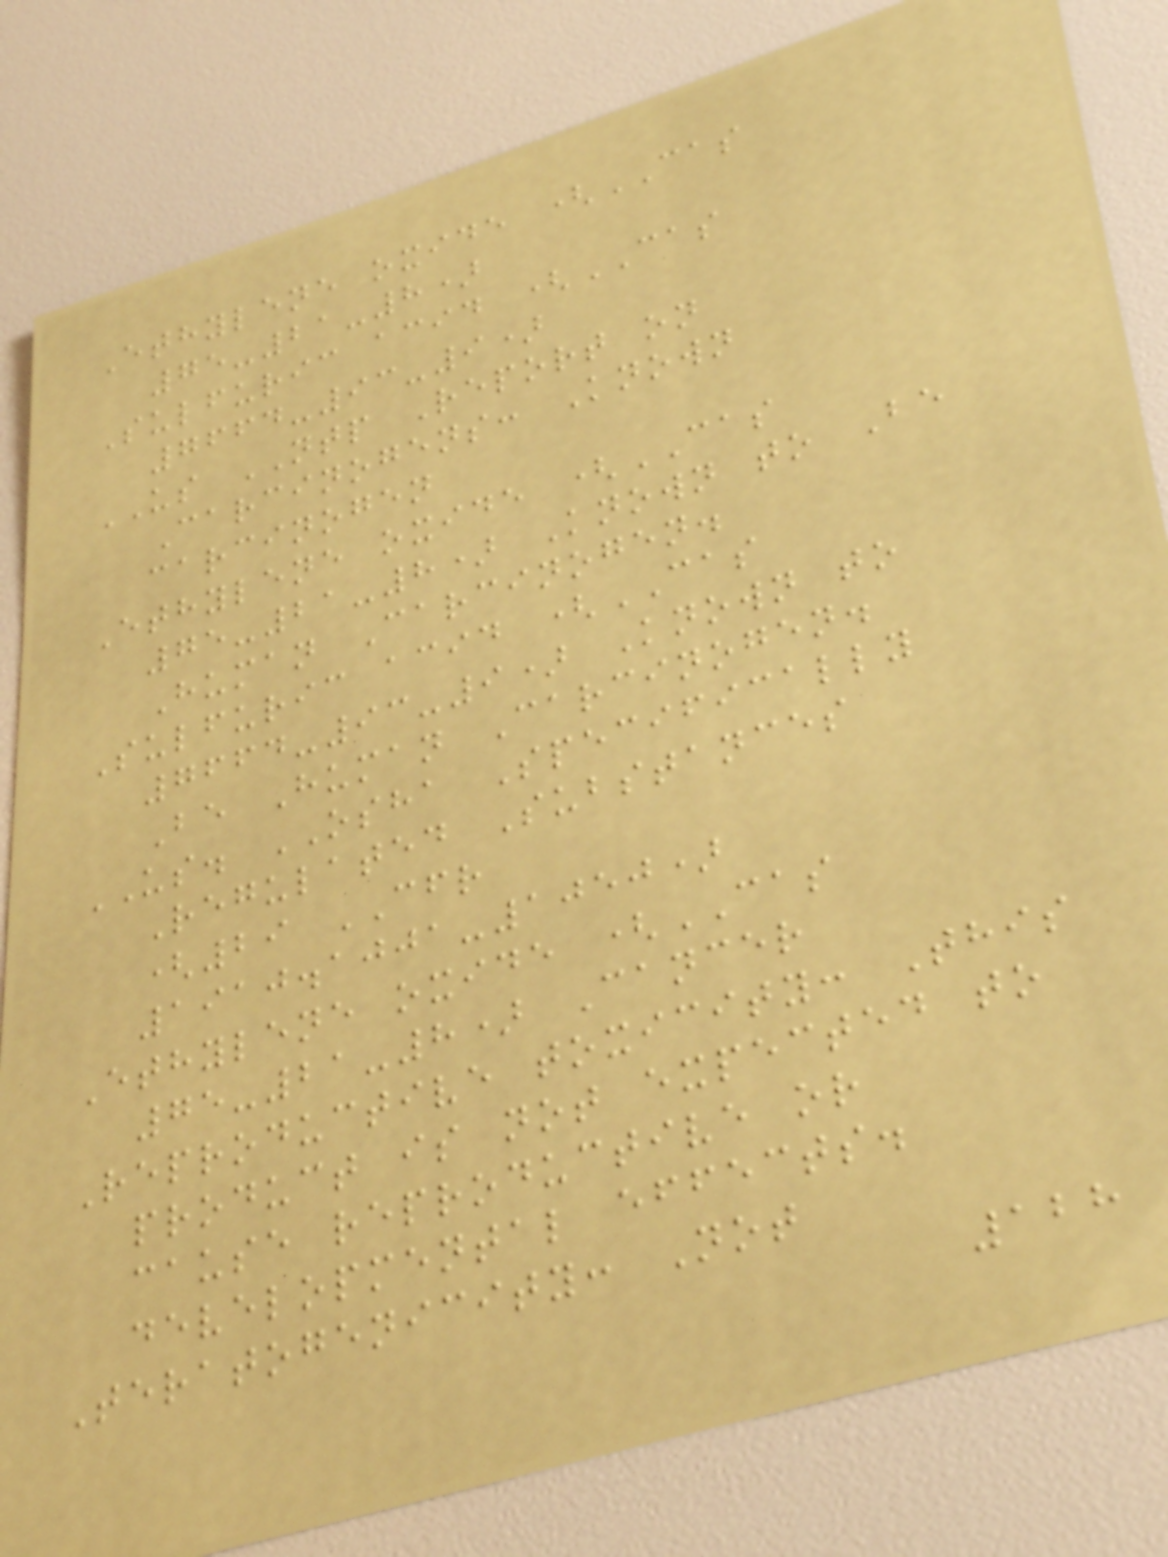Ethylene oxide (CAS
75-21-8)
Sulfuric acid (CAS
7664-93-9)
US NTP Report on
Carcinogens: Known
carcinogen
Ethylene oxide (CAS
75-21-8) Known to Be
Human Carcinogen.
Sulfuric acid (CAS
7664-93-9) Known to
Be Human Carcinogen.
US. OSHA Specifically
Regulated Substances
(29 CFR
1910.1001-1050)
Ethylene oxide (CAS
75-21-8) Cancer
Reproductive toxicity: This
product is not expected to
cause reproductive or
developmental effects.
Teratogenicity: Not
128
